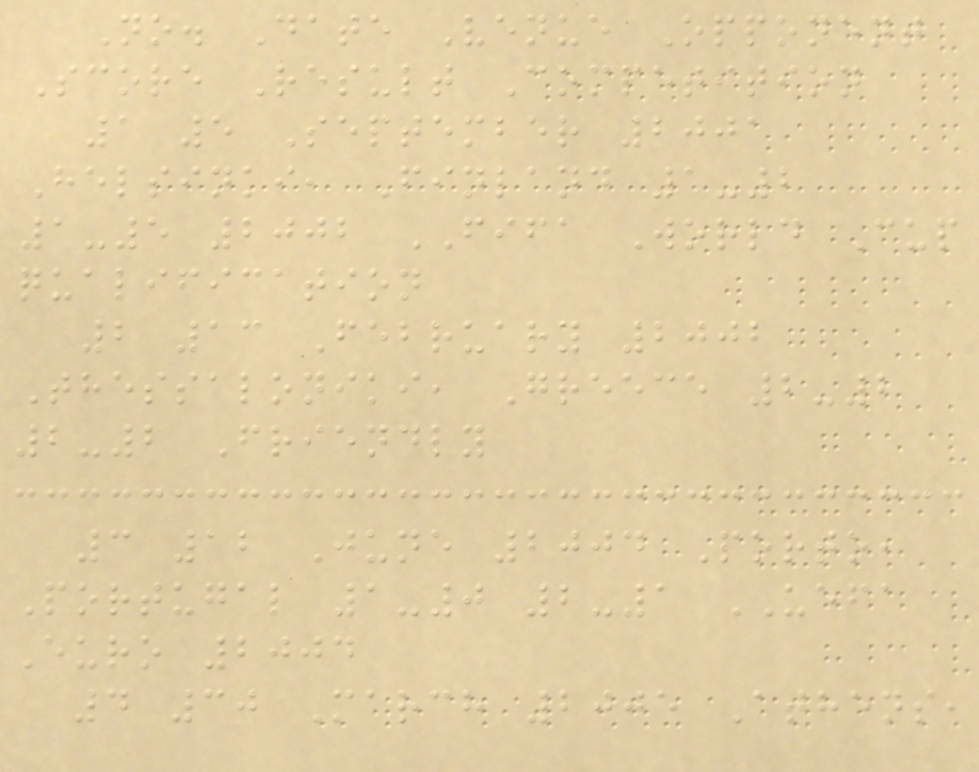No. Date Venue Opponent
Score Result Competition
1 5 September 2001
Helsinki, Finland 1-2
1-5 2002 FIFA World Cup
qualification
2 13 February 2002
Thessaloniki, Greece 2-2
2-2 Friendly
3 12 June 2004 Porto,
Portugal 1-0 2-1 UEFA
Euro 2004
4 30 March 2005 Athens,
